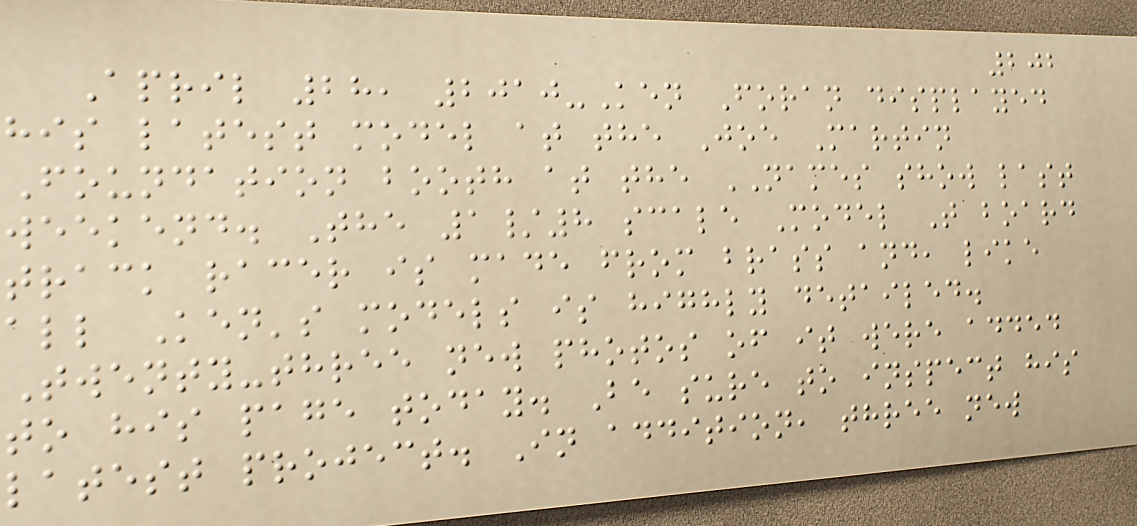202
April 28, 2010-Ken Foran displayed
his latest model at the Joe Martin
Foundation booth at the NAMES show last
weekend. The 1/8 scale Model T board
track racer is made from brass and, like
all Ken's models is highly detailed.
Twenty-three new photos of it were added
to his page today. Be sure to inspect his
latest project. In addition, three new
